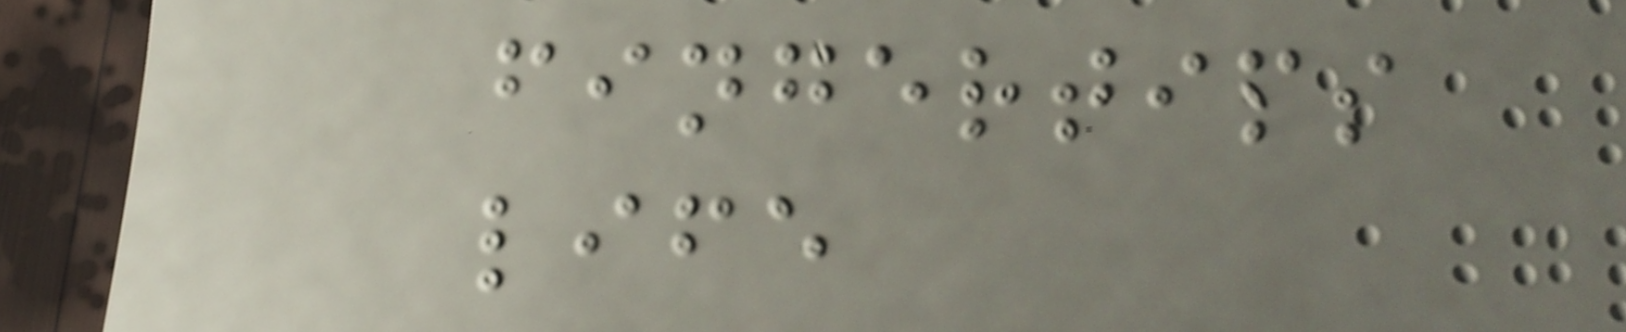fingertips
life
